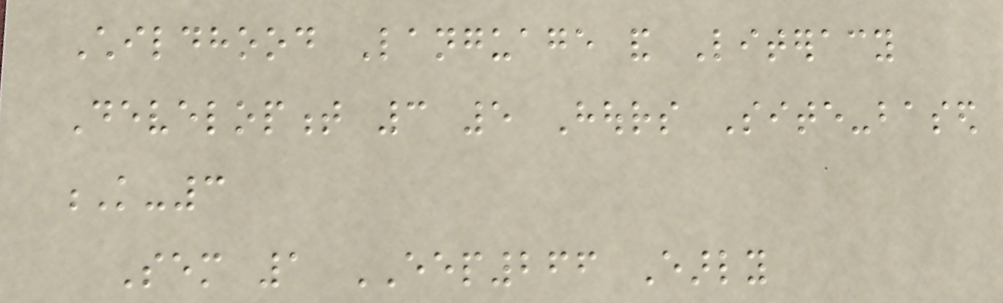Childhood Language and Literacy
Development 3 5 Hours Site-based
K-3
Sem 1 EEP266 Early
